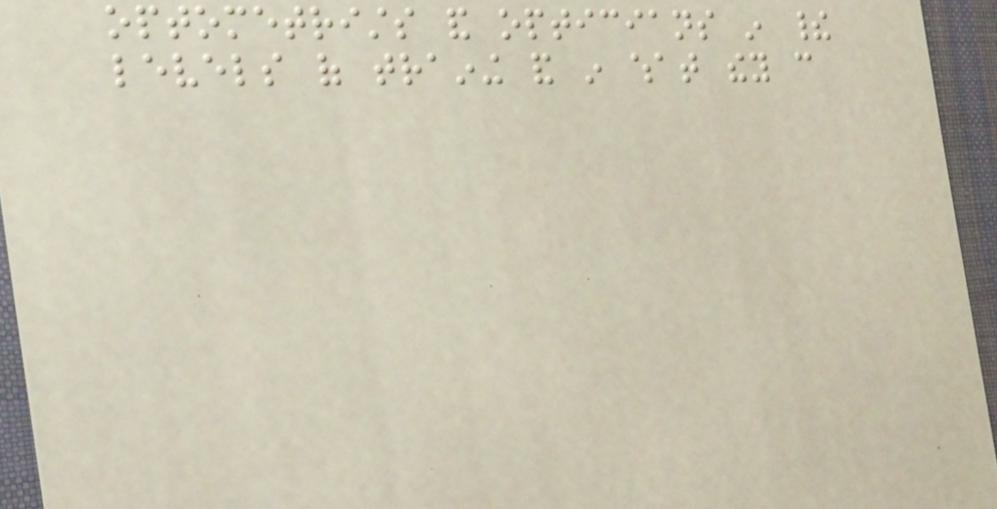optometrists and opticians in their
levels of training and in what they can
